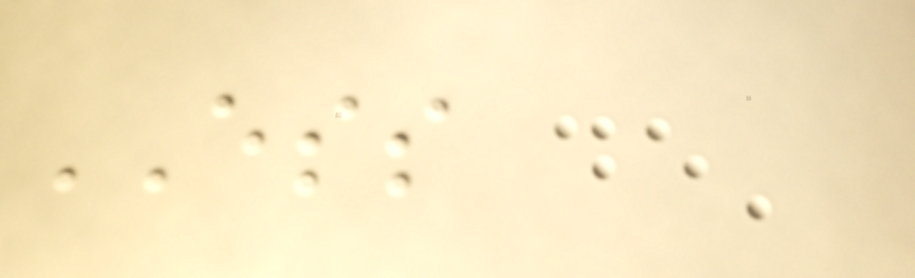ESS
